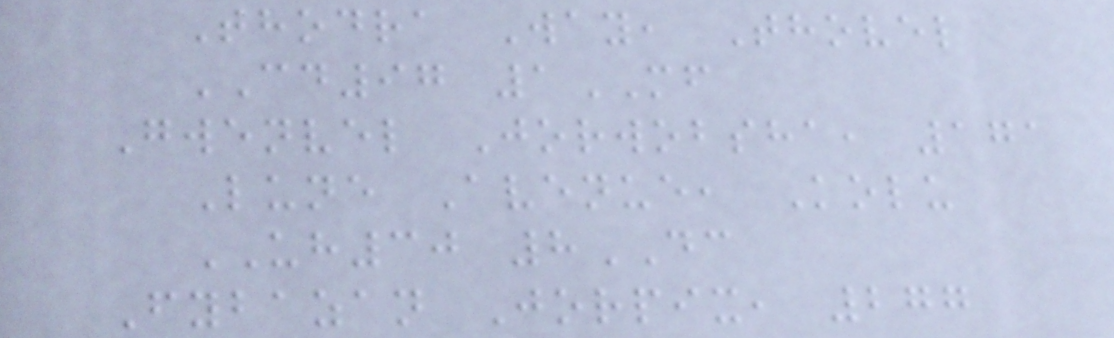Thodra Way, Thovel
CD97 1MF
Gwenvel Jorwobsha, 171
Lune Avenue, Kolu
UH30 8DC
Fybazan Jorpix, 277
